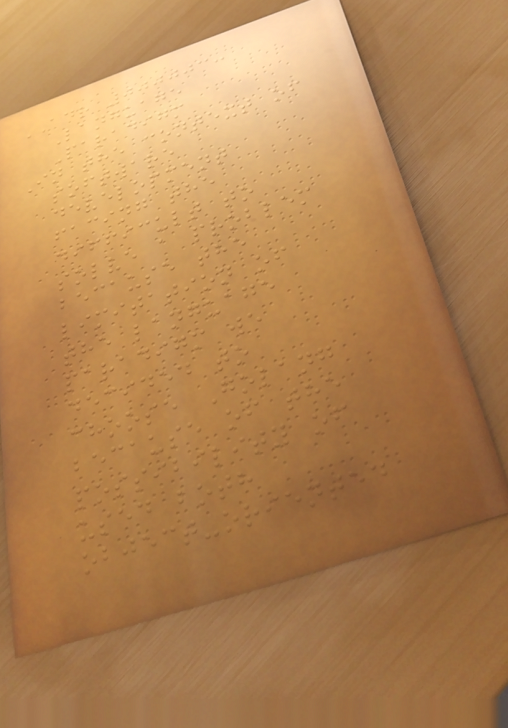ADR 000003:
Language
Paradigm
In the context of
software
development
facing the
difficult to
solve a problem
because the
limitation of
the language
paradigm we
decided to
choose Golang
because of the
possibility of
used both
object-oriented
